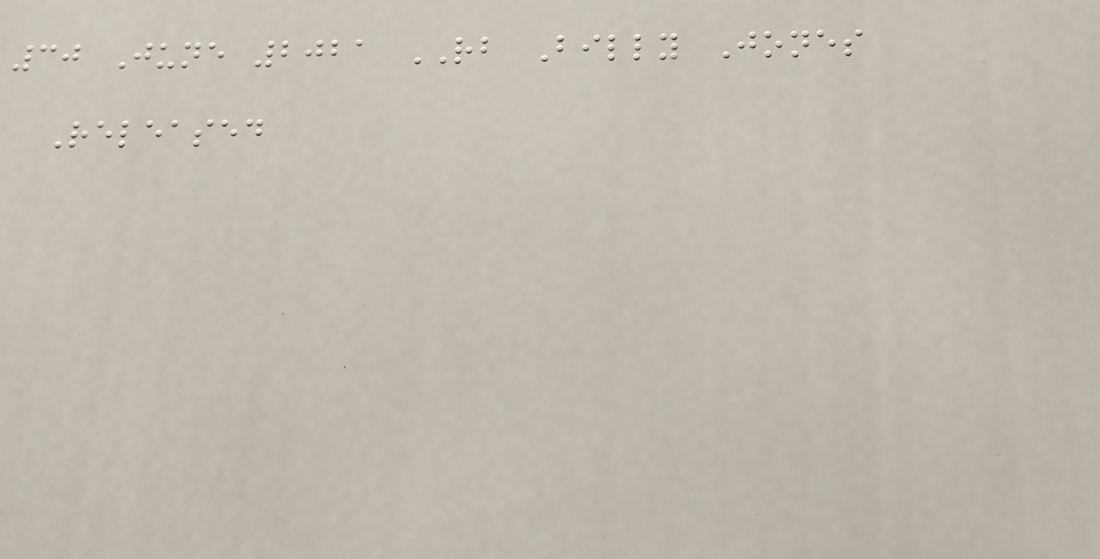30 June 2021 RB Billy Jones
Released
